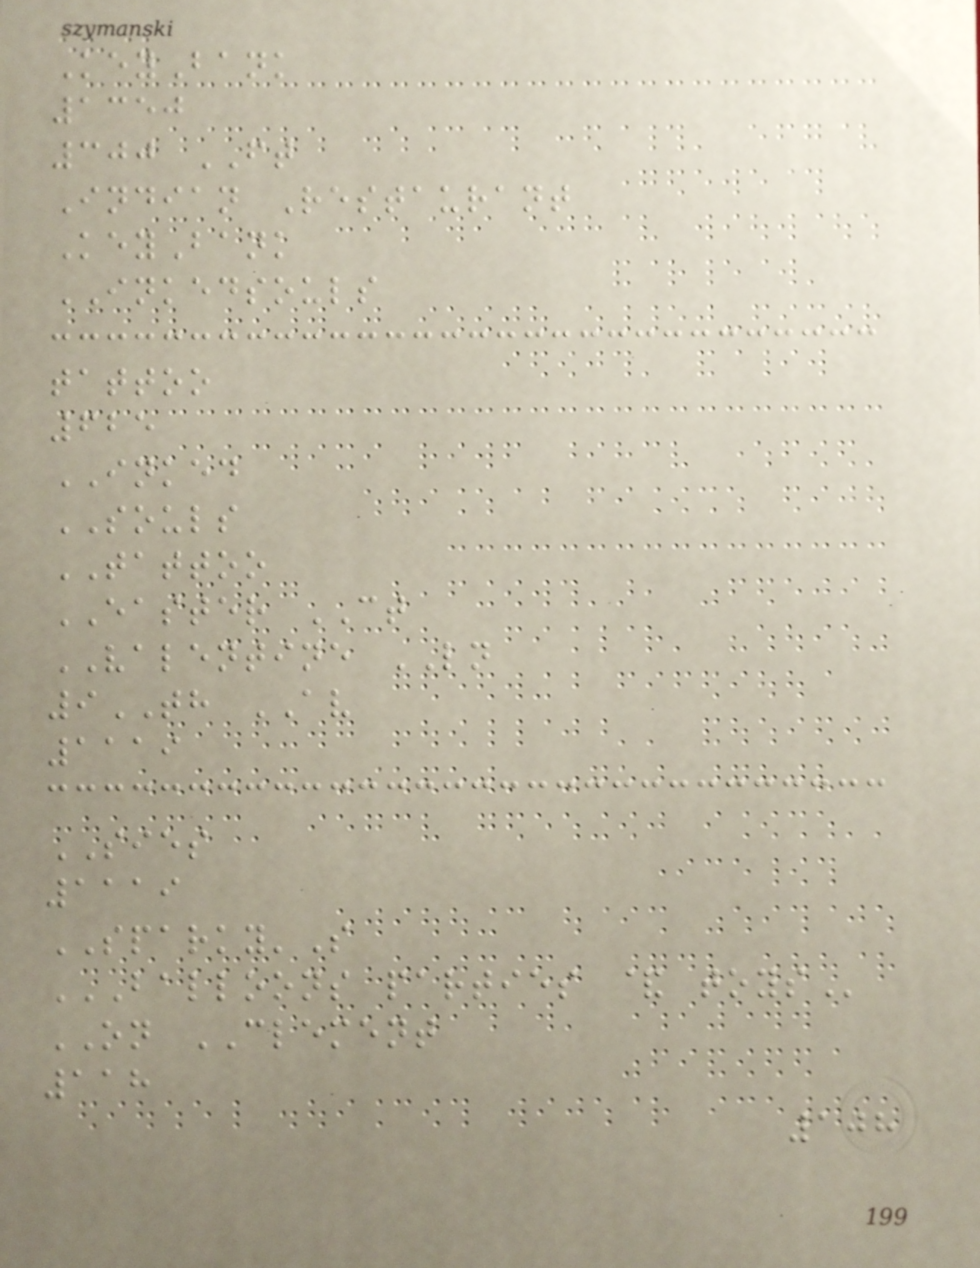KeyBank
1350
300 FT
Indian Restaurant
KeyBank
INKEDSOULS
tattoo
625
INKED
SOULS
TATTOO
EASTER CT
VALENTINE LN
9TH AV
1119
SIES
1119
SPARKY'S
BALLOONS PARTIES & TOYS
ON CLEMENT
118
108
